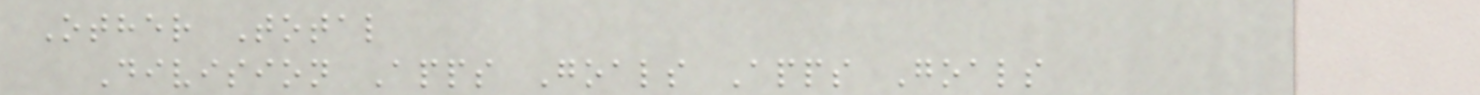Other Total
Division Apps Goals Apps Goals
